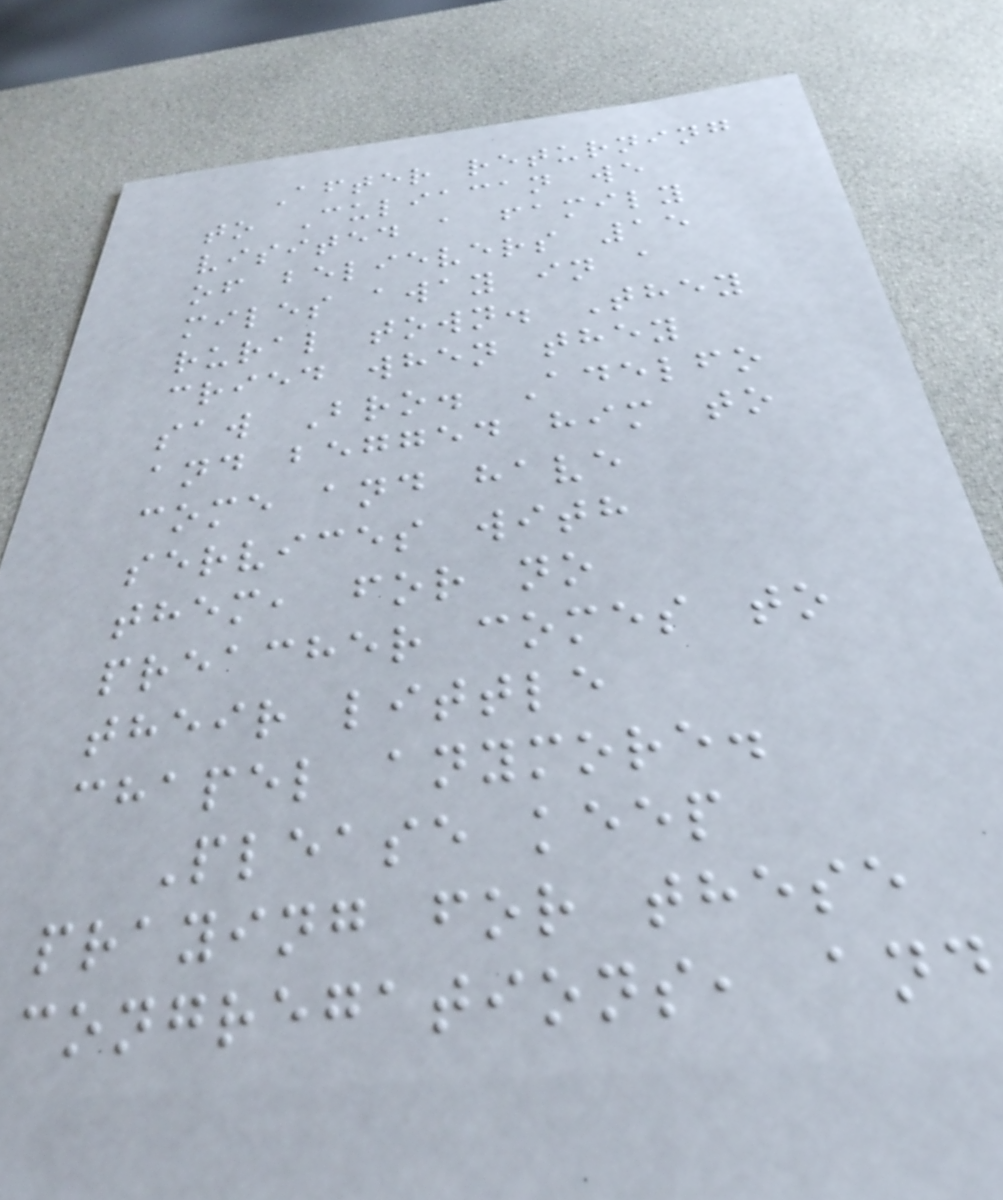After returning
to Culiacan we
visited a family
of believers 15
miles away in a
rural town. They
cried when they
saw Bro. Adelfo
and begged him to
come and have
services with
them, for no
preacher comes to
their little
chapel anymore.
Please keep
praying for these
congregations, and
